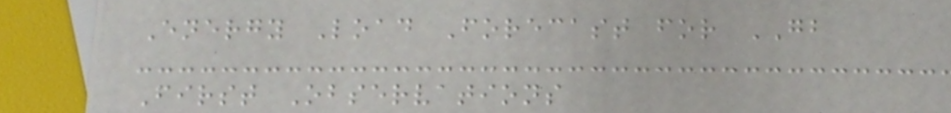Energy Load Forecast for GB
First Observations
